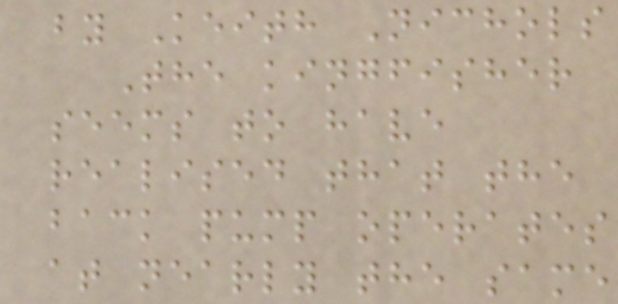by Keith Nichols
The kingfisher
seems to have
realised that the
back pump operates
at nearly the same
